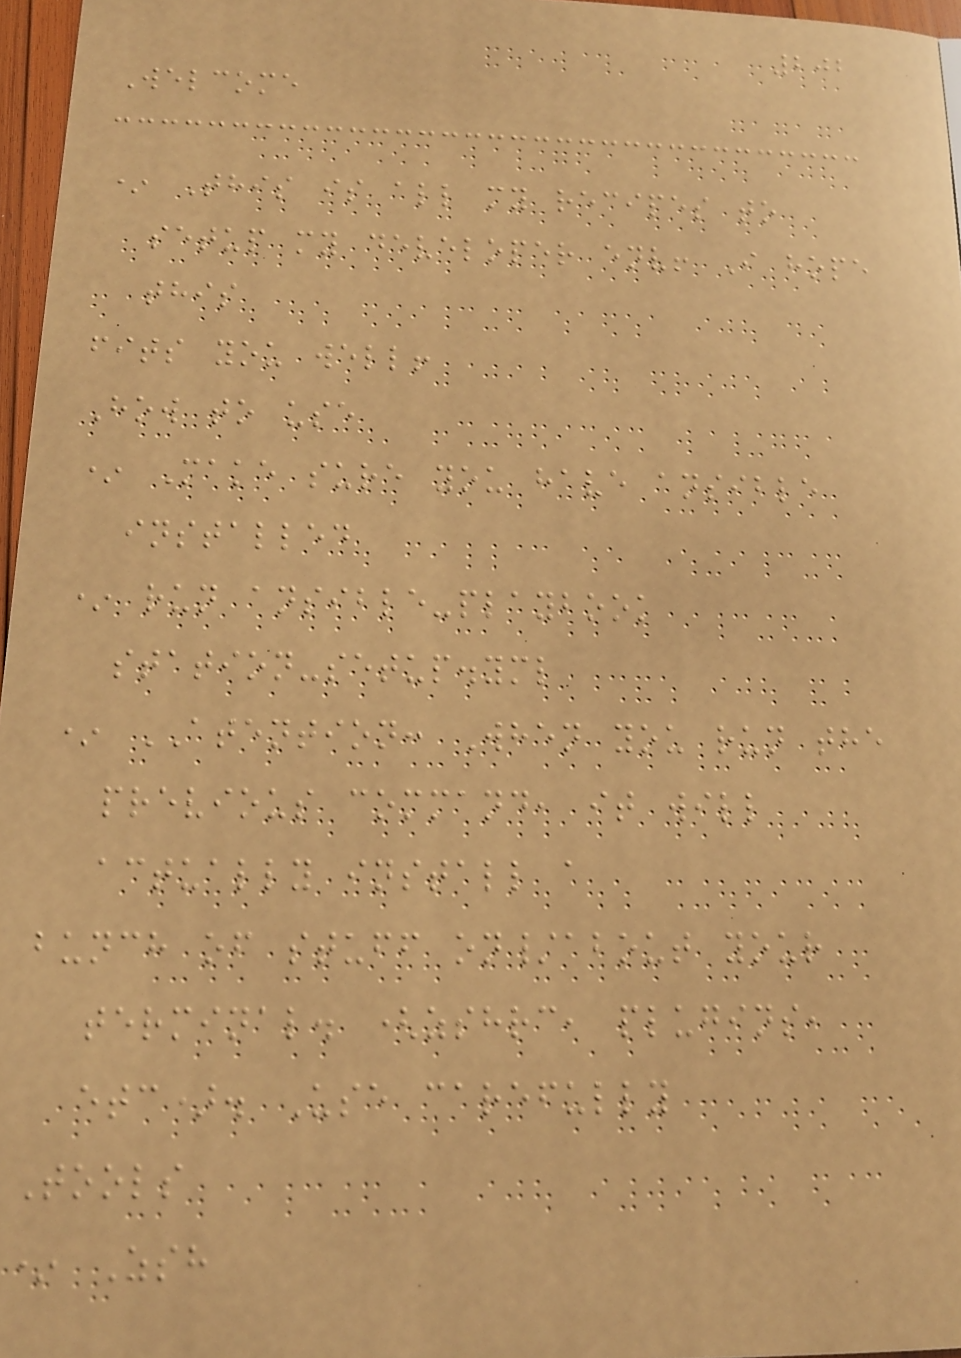202
Welcome
* This is all my recipes to
setup my developer env! I hope
this
fits you well!
How to use
* Make sure you have ansible
installed
* run ansible-playbook
station-setup.yml
* ATENTION: When you run the
previous command, it will
actually install a
bunch of stuff on/about your
terminal. (zshrc, plugins,
etc). Use carefully
Tools
* Zsh
